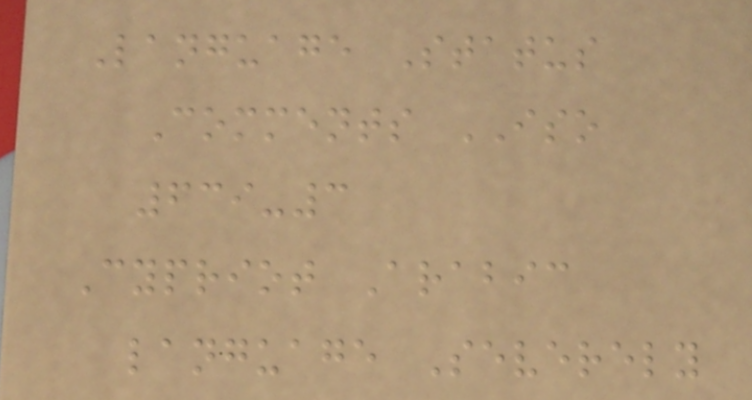Language Status
Comments ISO
639-3
Cypriot Arabic
language Severely
